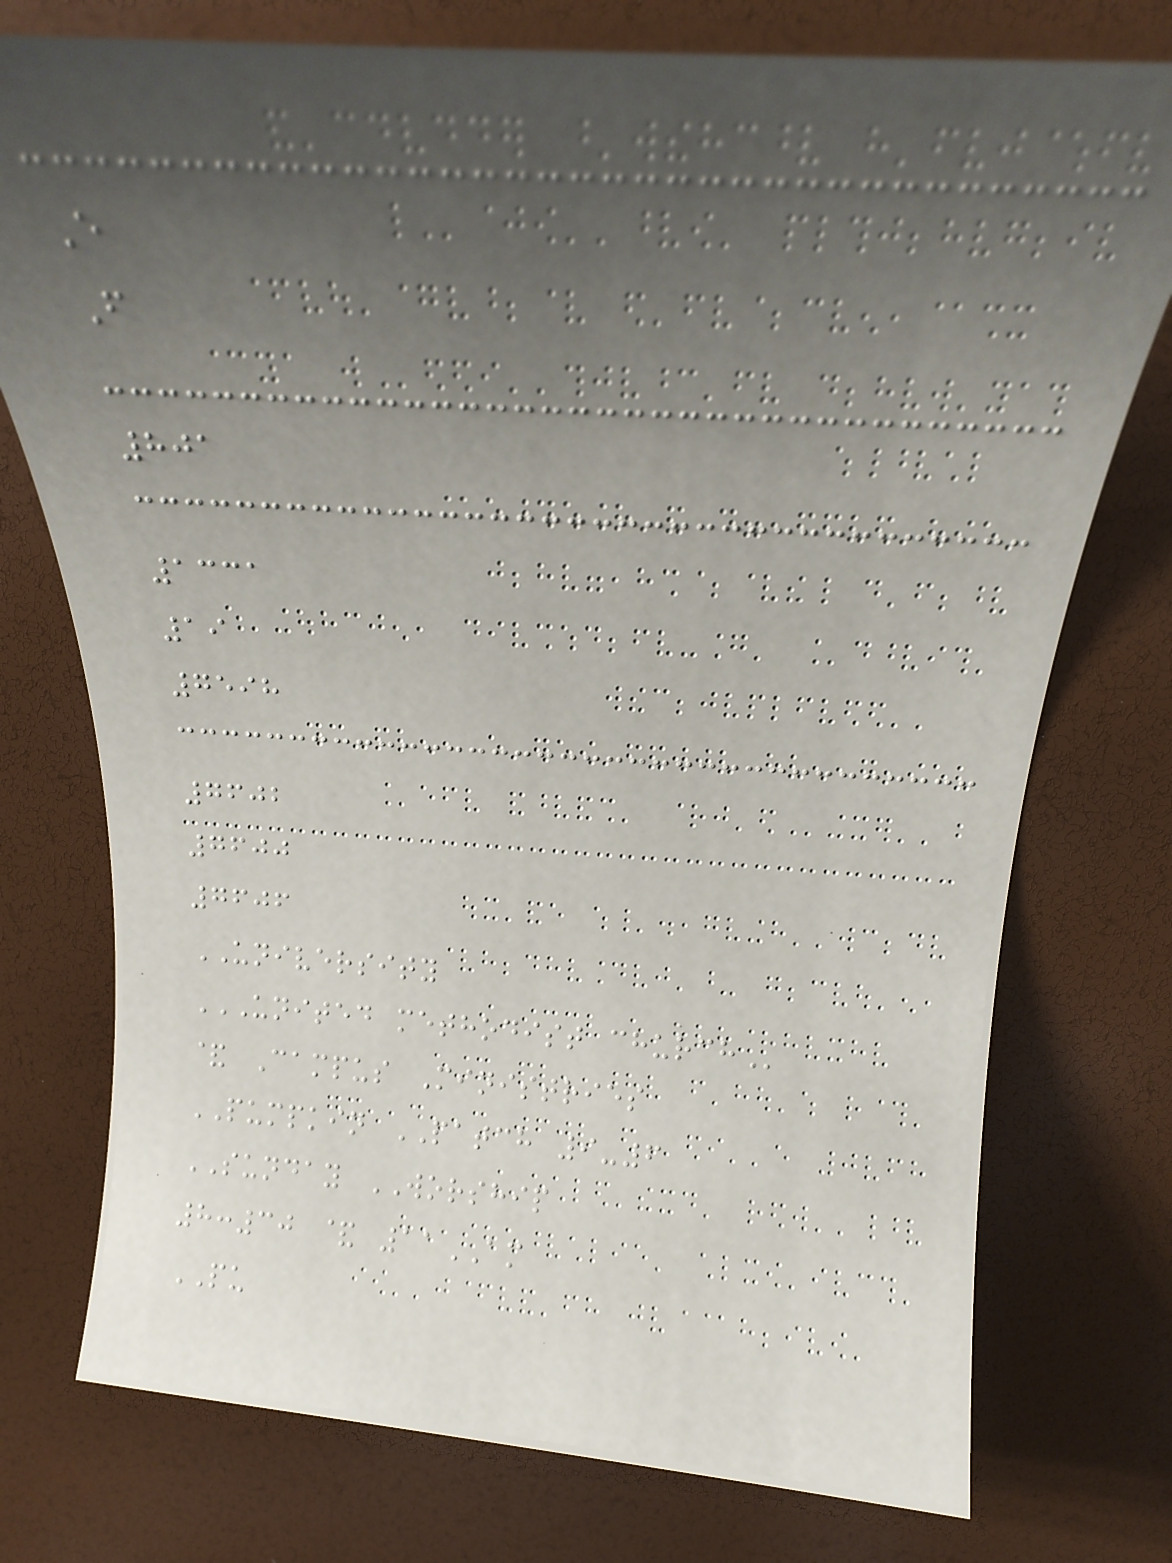E
F
801
1331
19
7598
7602
7600
7606
UNIVERSITY
UNITED METHODIST CHURCH
& Campus Ministries
PUMPKIN PATCH 9-6
SUNDAY WORSHIP
8:30 & 11AM
PU
